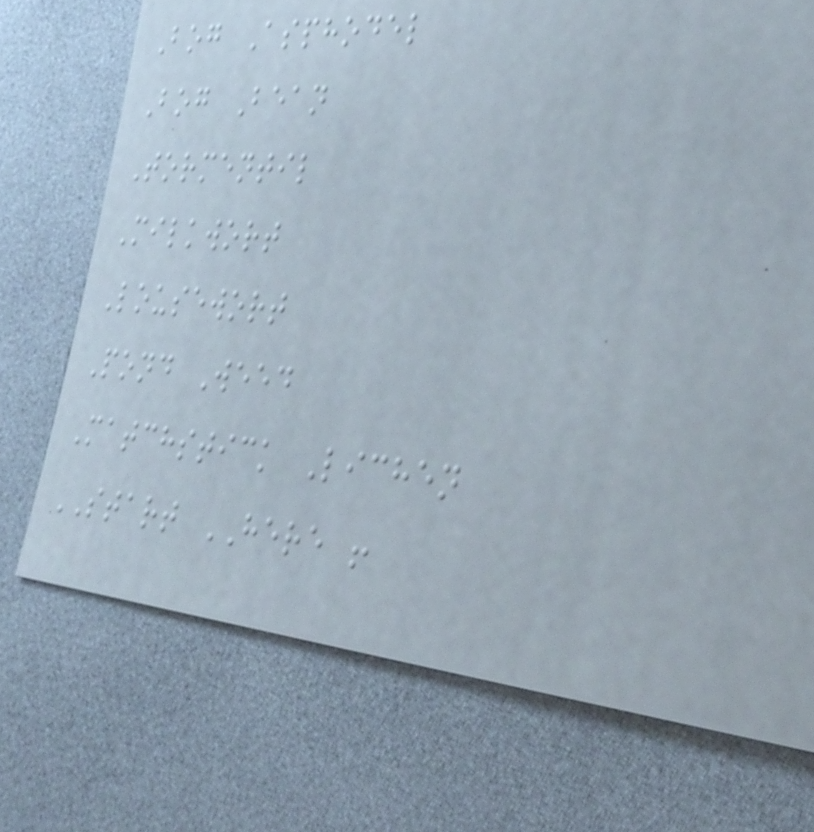Bog Asphodel
Bog Bean
Tormentil
Milkwort
Lousewort
Pond Weed
Matchstick Lichen
START HERE !
